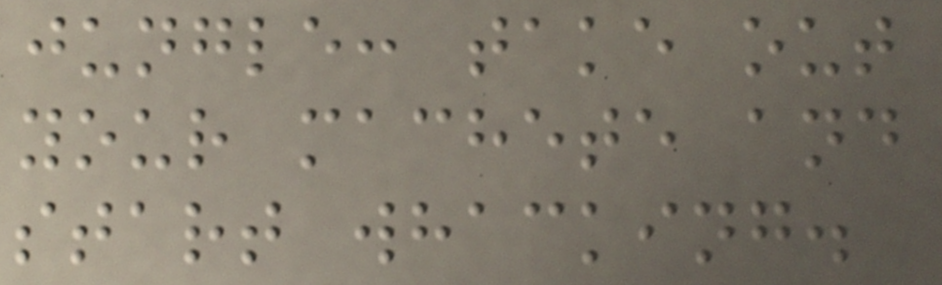jungle: take out
your machete and
start whacking.
